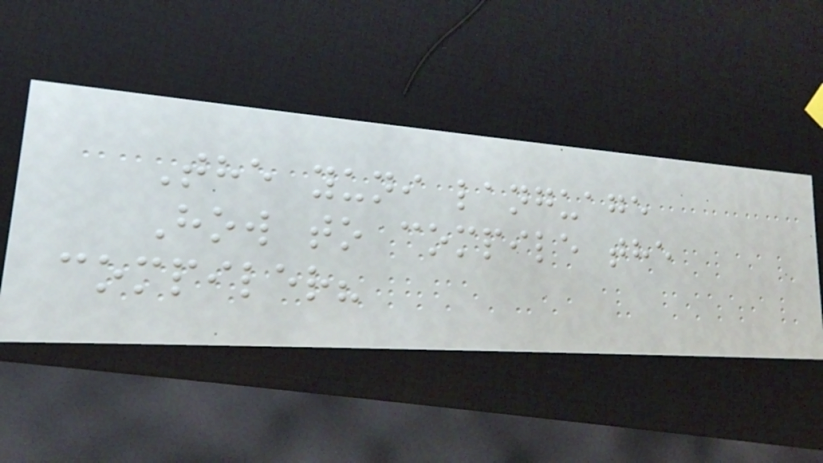The yuni language
How to compile the
compiler?
